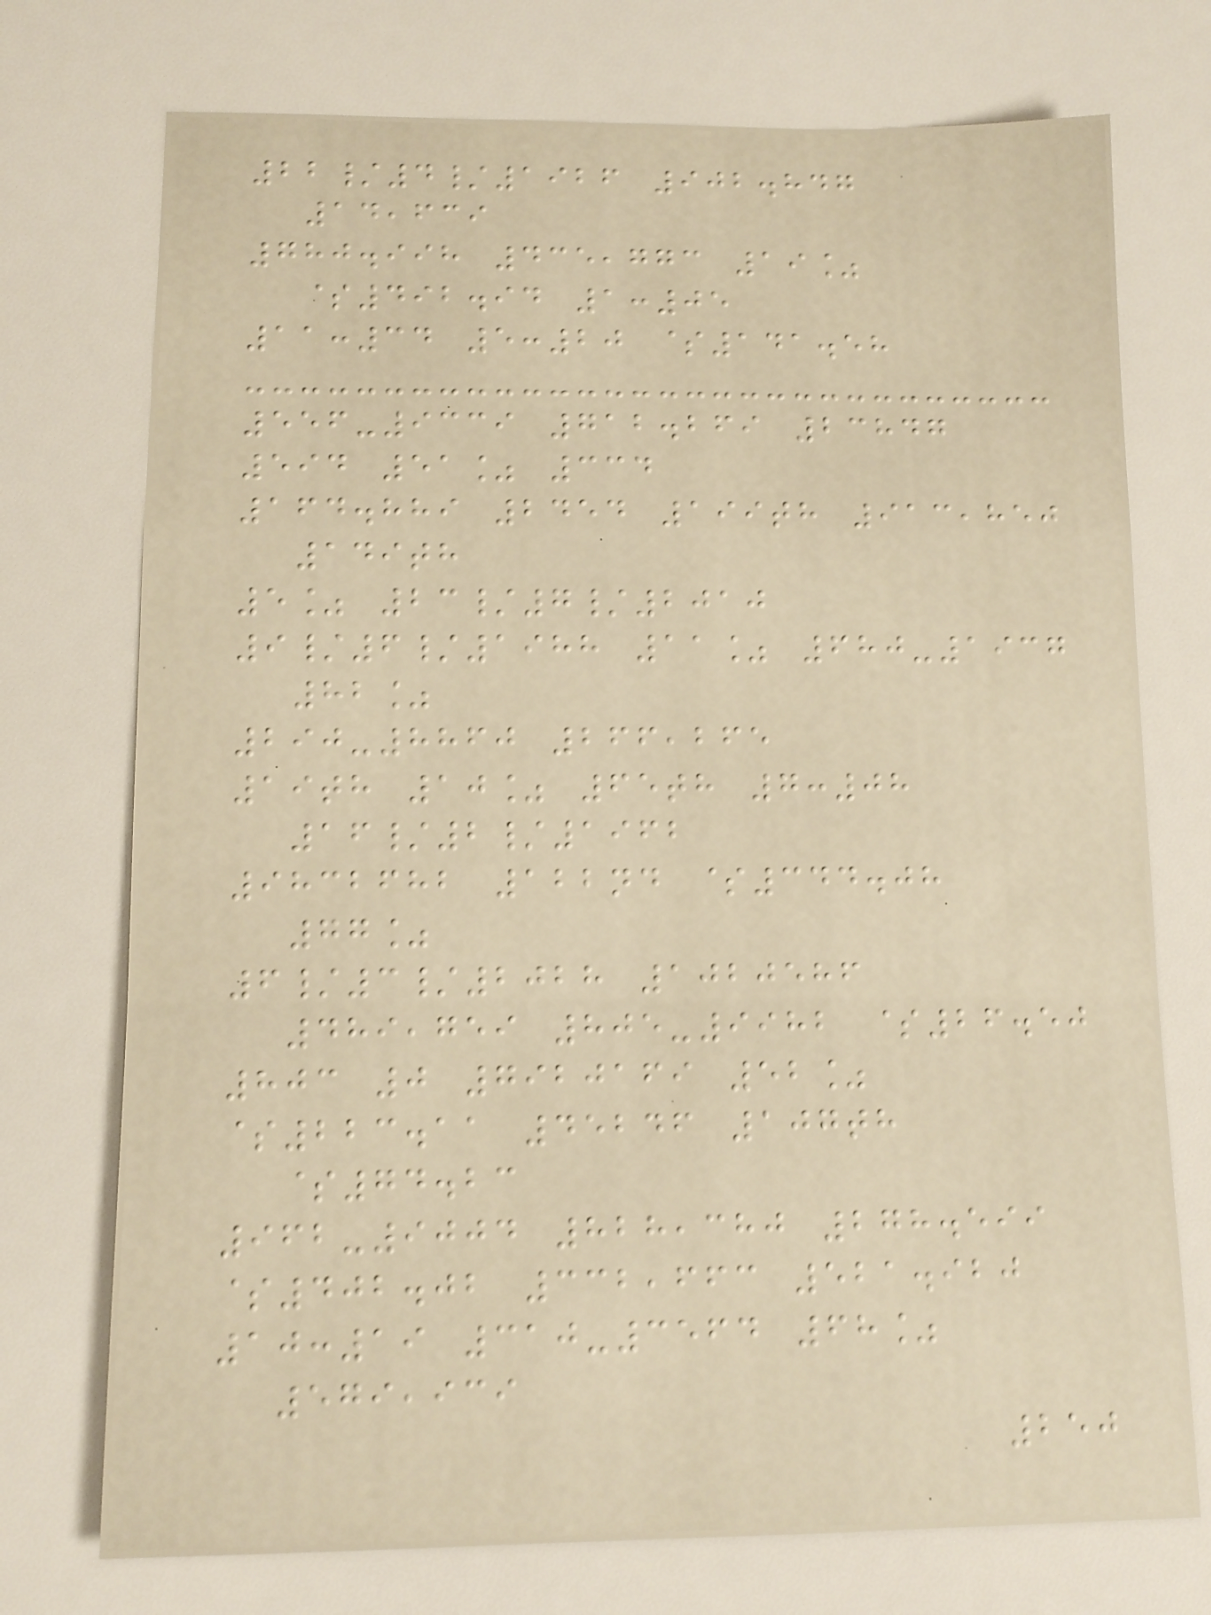22/4/1926 902.847
14,639
780.998 435,773 19%
$492.94 1:05
11:34 5:20 $141.58
556-9339 712.269 23847
594 51% 334
164.889 2454 199th 913,850
149th
5% 23/7/2010
9/6/1988 11% 680-1937
82%
290-8860 266,265
19th 10% 65th 7:08
16/2/1962
9832682 122nd $344.08
77%
6/3/2028 1020586
489,759 805-9982 $26.50
803 0 7920169 52%
$223.11 45246 107th
$74.23
962-9004 828,380 278.599
$402.02 332,663 521.920
10:19 310-3564 68%
579,939
250
